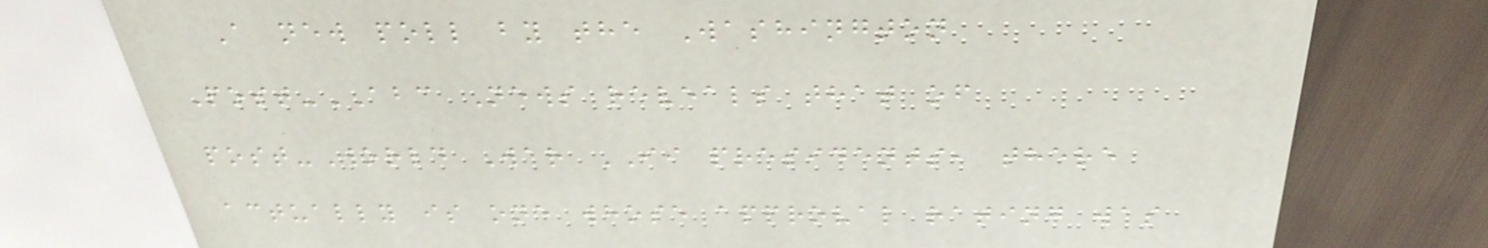A new poll by the Washington
Post-ABC News reveals that of
post-World War II presidents, there
actually is one whose approval rating was
